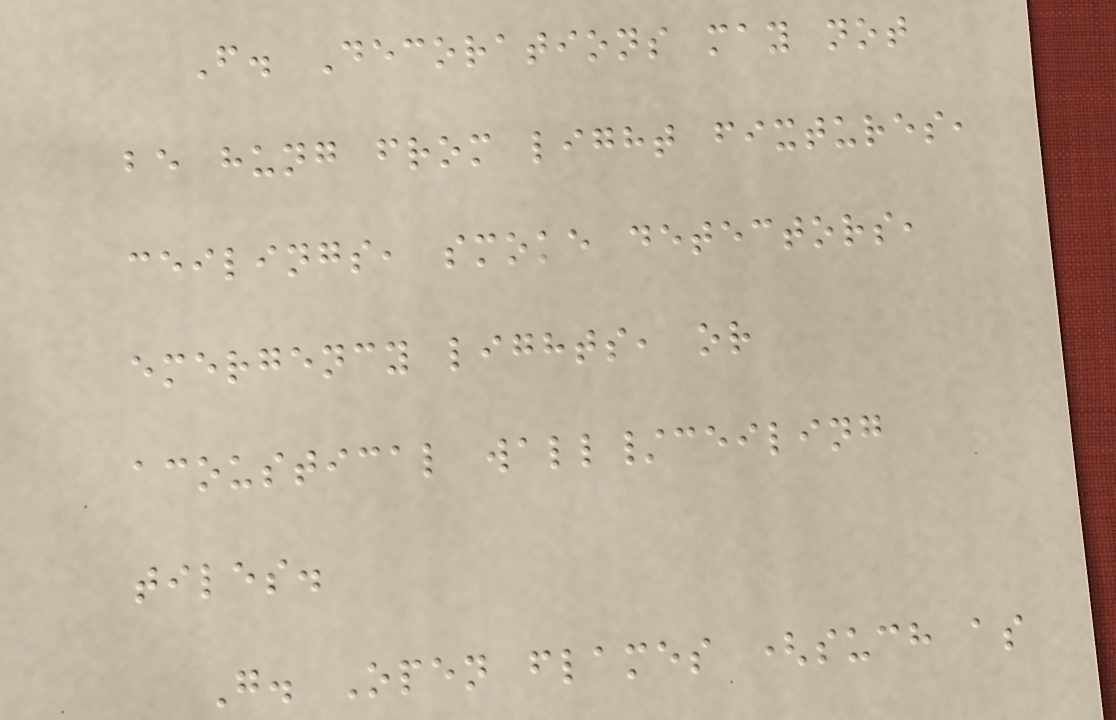F. Decorations may not
be hung from light fixtures,
ceilings, smoke detectors,
emergency lights, or
acoustical wall/ceiling
tiles.
G. Open flames (such as
